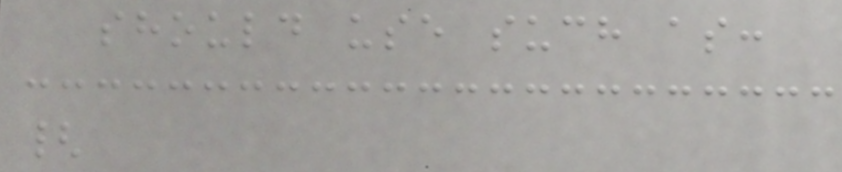should use such as:
{
